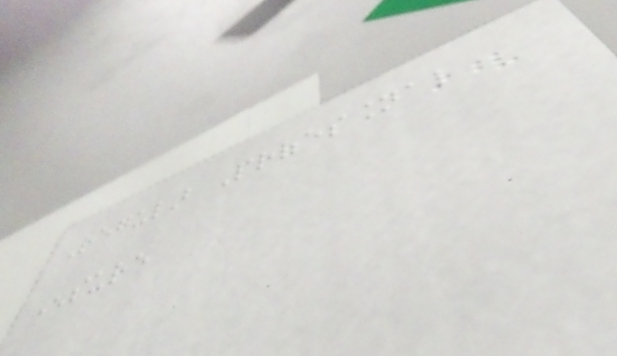Regular Professional
Ensure
